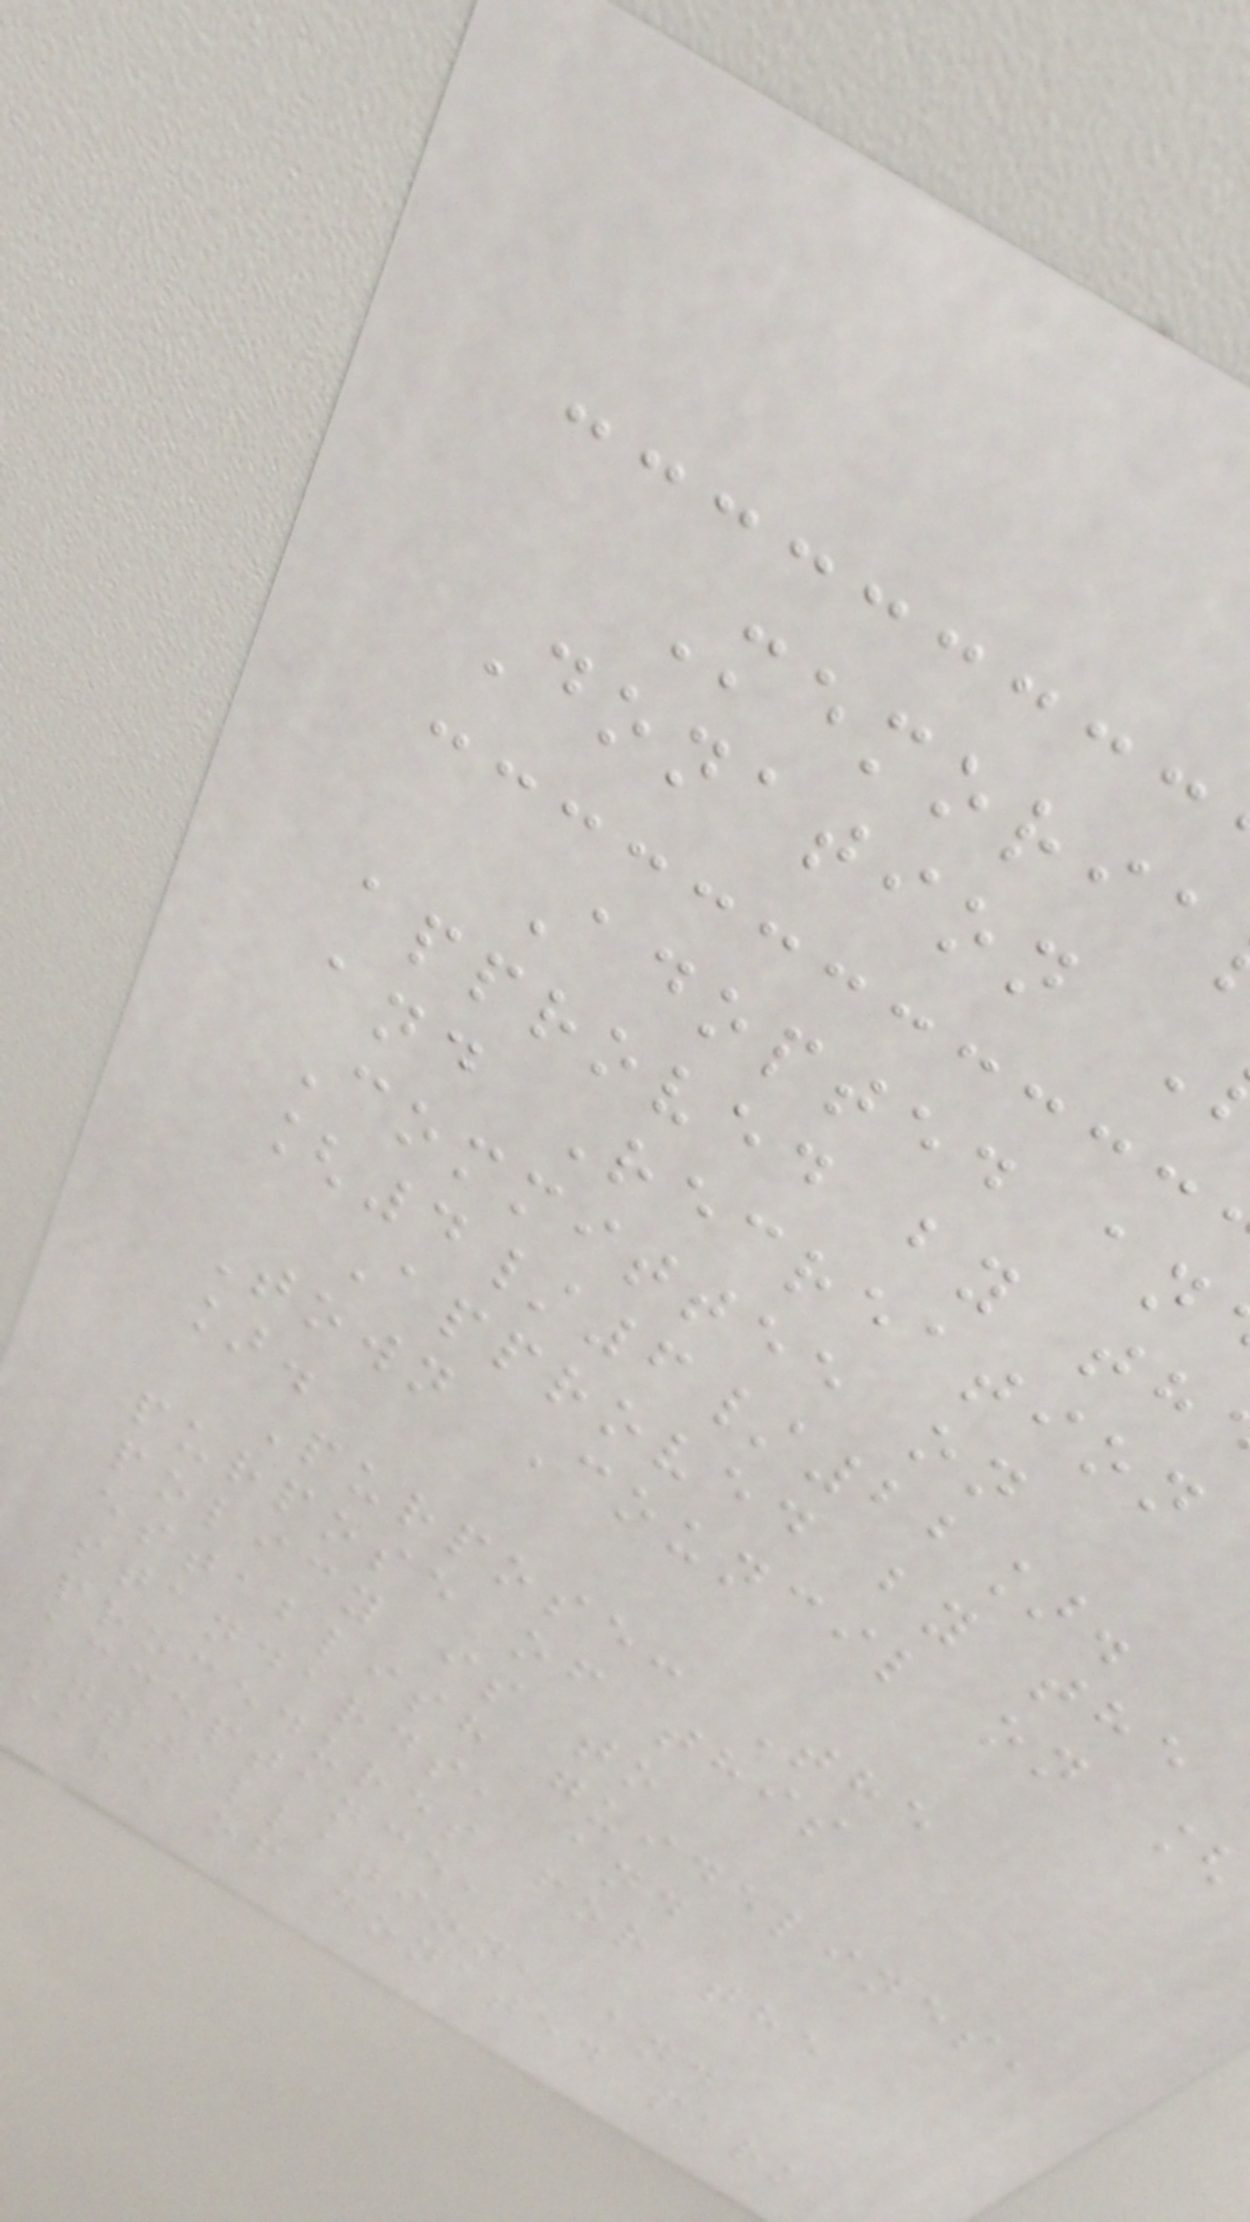Memoria
Donation
Adopted an
approved by th
and Recreation
Committee on
[4/6/22].
Approved by the
Town Council on [
].
Purpose: The
purpose of this
policy is to
establish guidelines,
standards, and
procedures for the
acceptance,
installation, and
care of donated park
